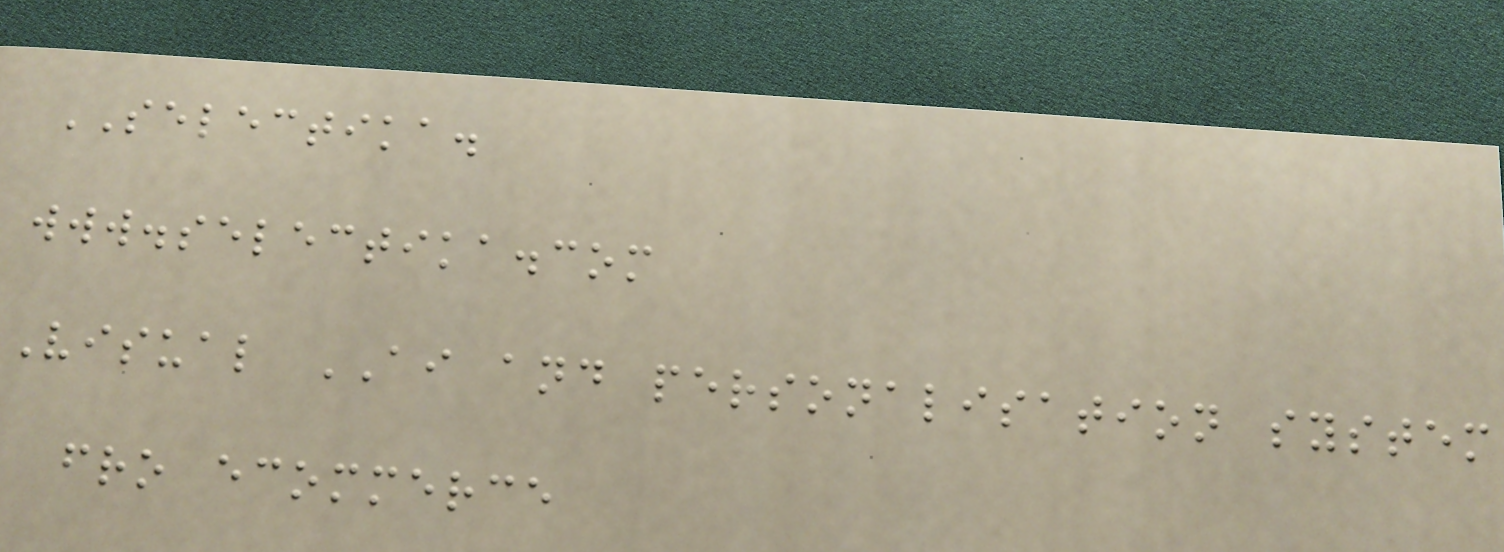SELECTIKA.
www.selectika.com
Visual AI and personalisation system
fro ecommerce
